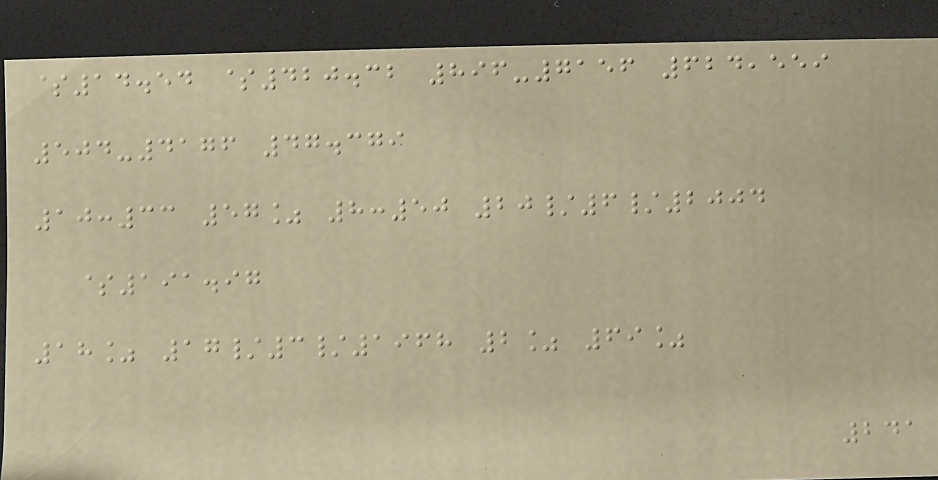$14.54 $420.32 896-7156 624,559
504-4176 47.379
10:33 57% 8:50 20/6/2004
$191.97
18% 17/3/1968 2% 69%
241
